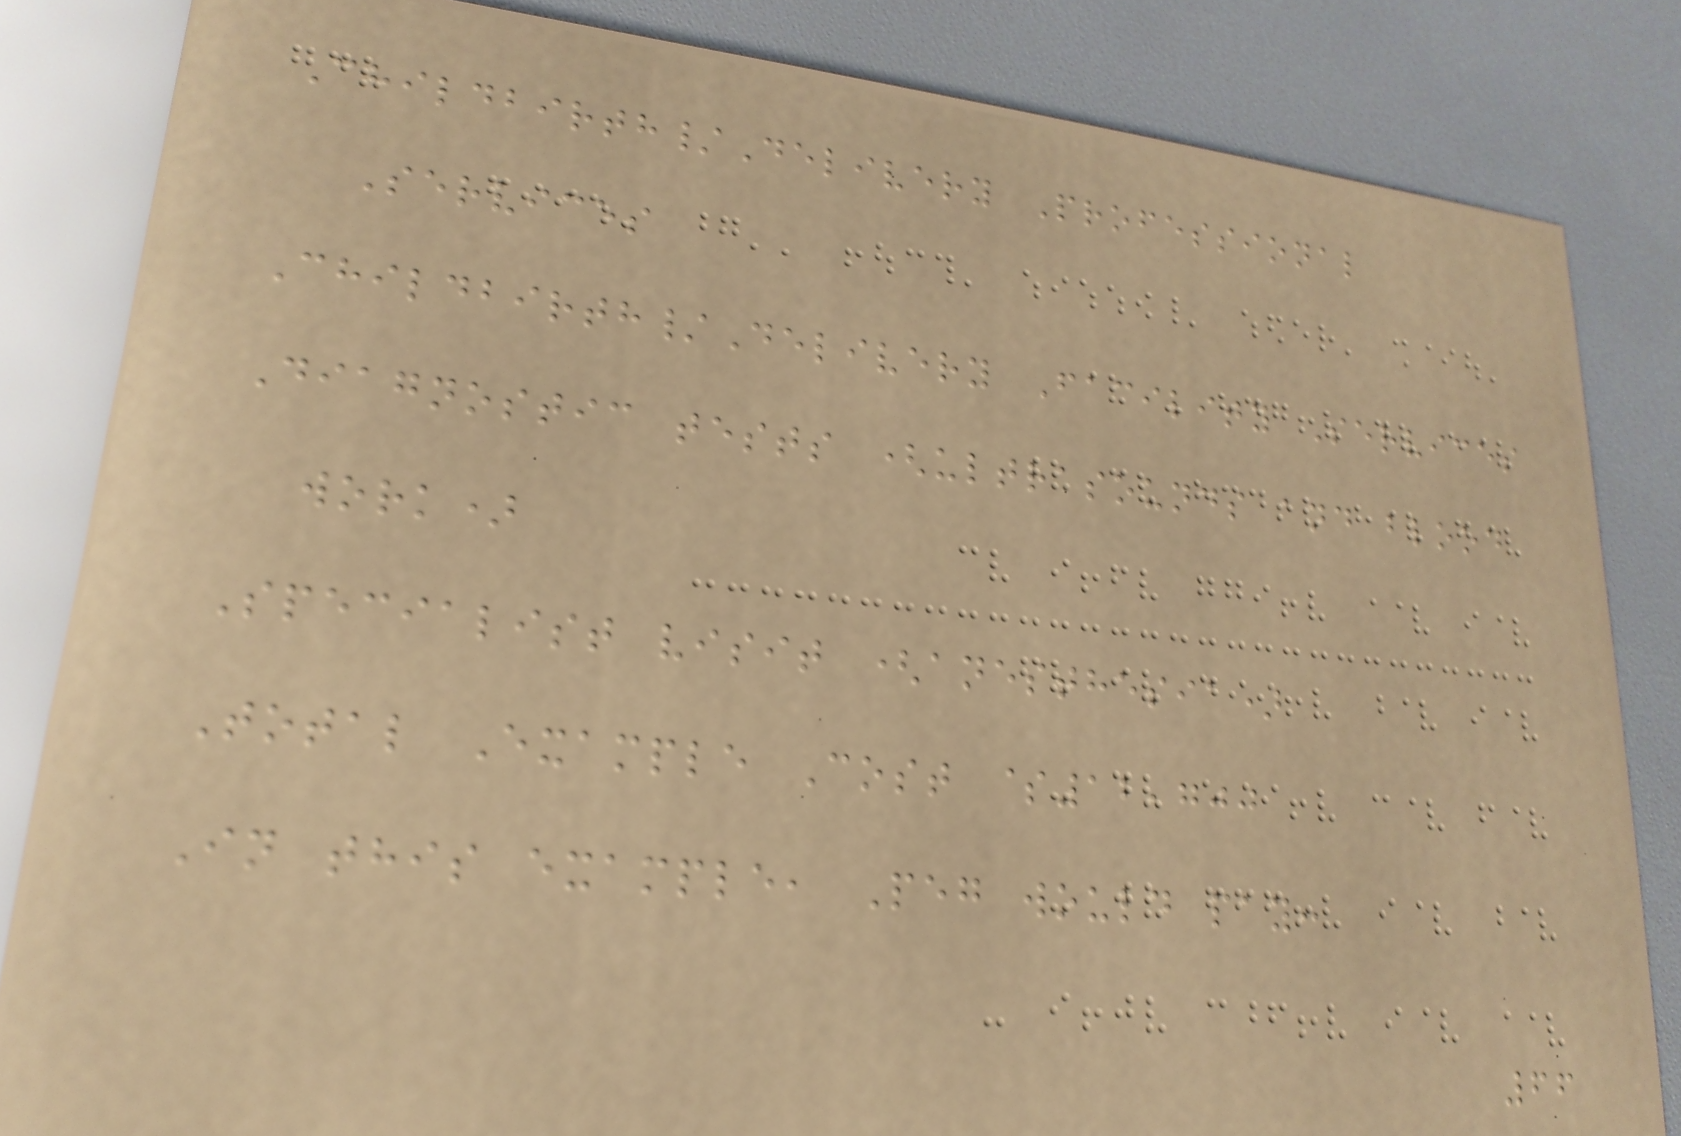Childbirth/Delivery Professional
Services
Childbirth/Delivery Facility Services
Diagnostic tests (ultrasounds and blood
work)
Specialist visit (anesthesia)
Total Example Cost $12,700
In this example, Peg would pay:
66
